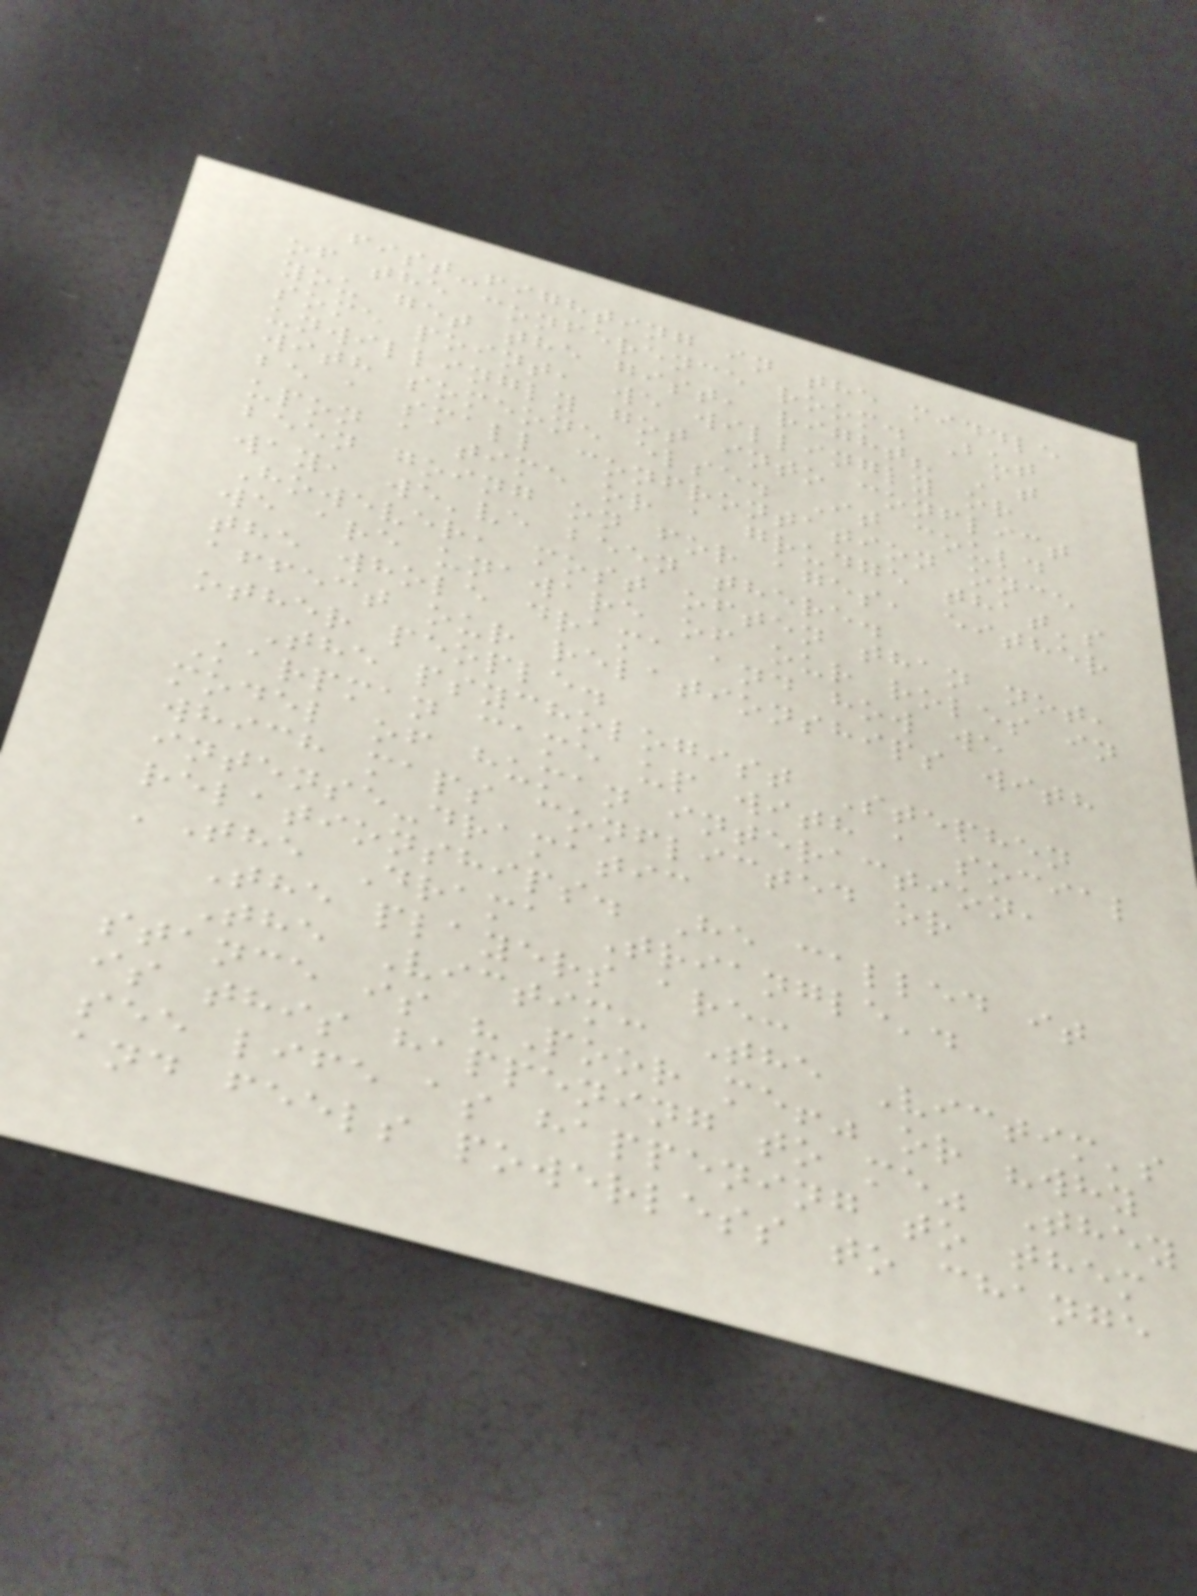fist-fighting in the middle
of the conference room. But
you get the gist, right? At
some point, we willingly or
unwillingly got into conflict
with someone else. It could
be a small confrontation once
upon a time or a grudge that's
been going on for ages, either
way, we've been there.
However, most often than not,
we are unaware of our roles in
the whole drama and how we
affect our relationships with
other people.
The psychologist Stephen
Karpman came up with a social
model of human interaction,
which maps conflicted or
intense-dramatic
relationships. He called it
'The Drama Triangle'.
The players are:
The Victim: The Victim's
stance is "Poor me!" or "why
is this happening to me" They
see life as happening to them
and feels powerless to change
